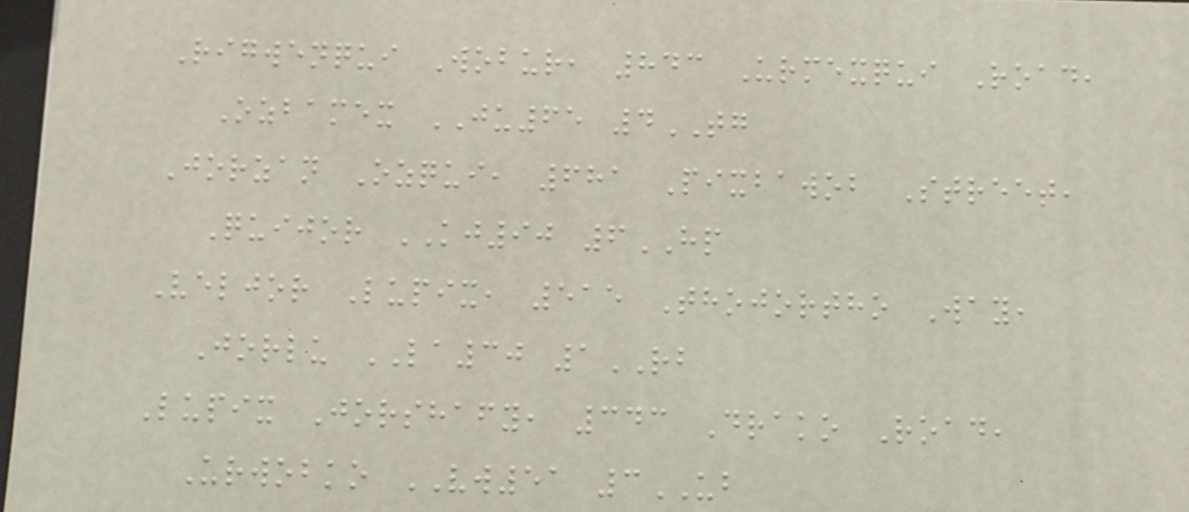Rigwenqui Wobur, 843 Urmexqui Road,
Ozbamex JU65 4TG
Jorzan Ozqui, 681 Pixbawob Street,
Quijor KJ90 6HP
Veljor Lupix, 515 Thojortho Way,
Jorlu LA30 1RB
Lupix Jorshafy, 343 Drako Road,
Urwobko VW51 3UB
